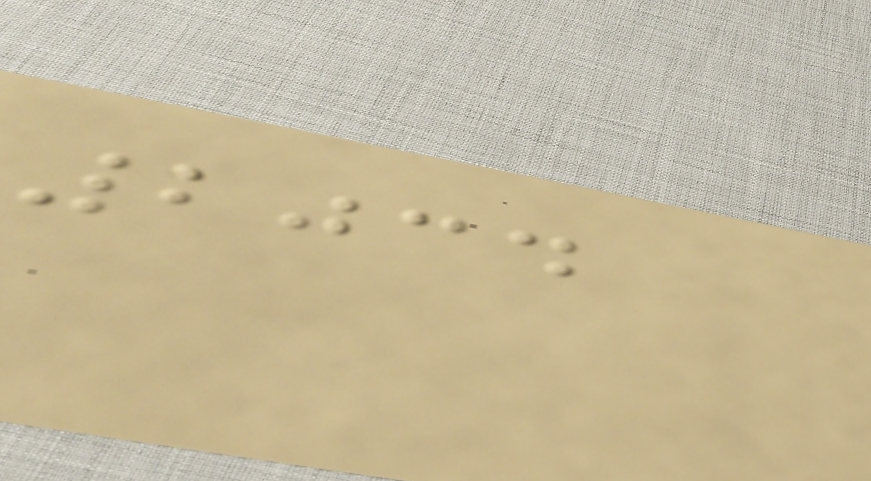2034
